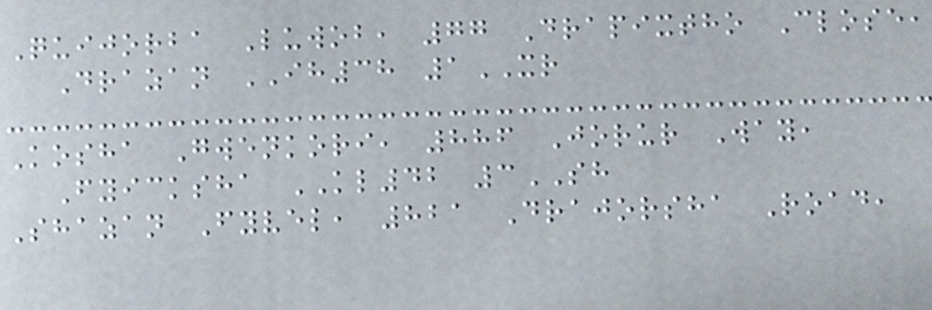Quijorba Luwob, 77 Drapixtho Close,
Drazan IH38 1XR
Kosha Gwenkori, 886 Jorur Way,
Fyicksha KL42 3SH
Shazan Fyvel, 821 Drajorsha Road,
